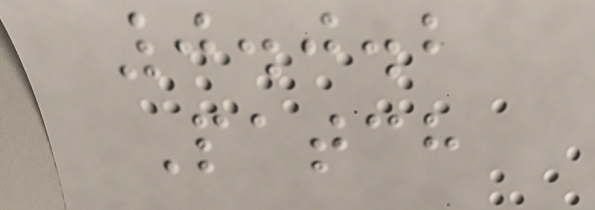0.0.2
Patch
